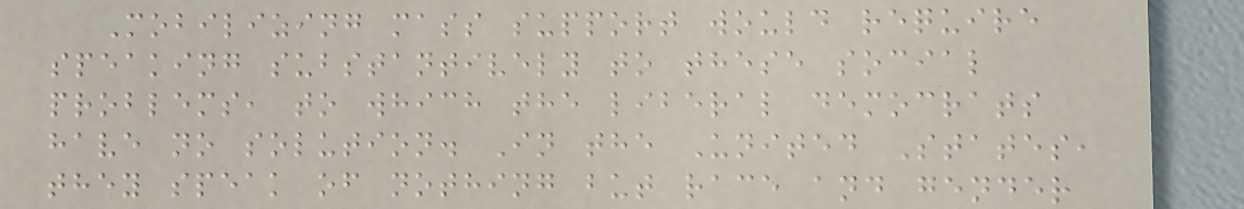Mobilizing mass support would require
speaking substantively to these social
problems, to which the liberal democrats
have no solution. In the United States,
they speak of nothing but race and gender
